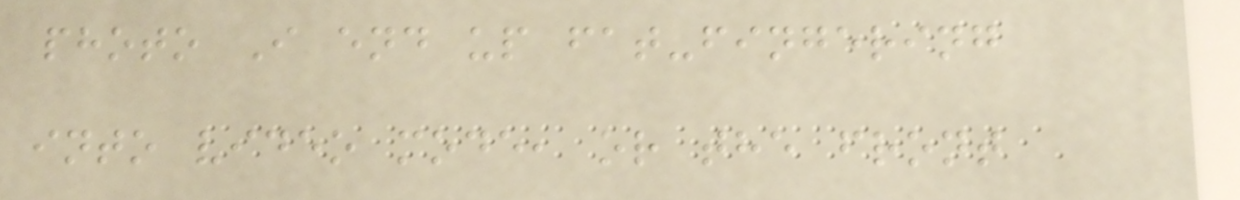photo I end up fat-fingering
into video mode, or the front
